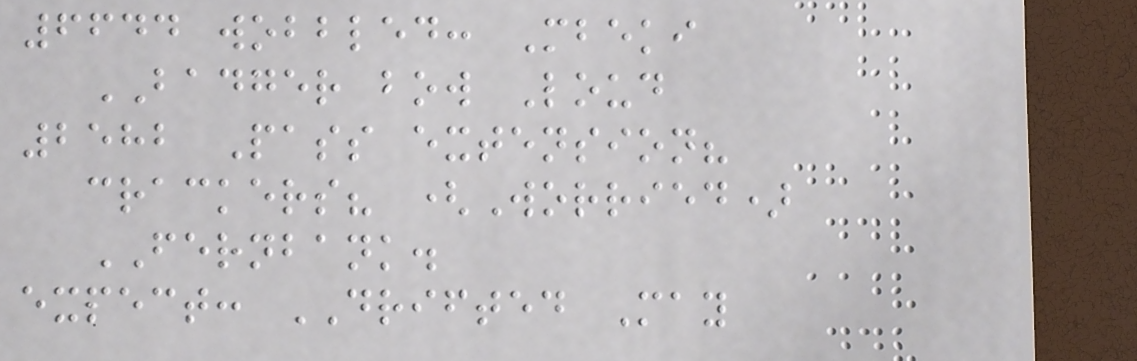6644 wobbled: Mbeki
BADGER bow Loud
2582 Pass extension?
crackers? (Worried)
FERNBANK.
expect: DRIFTED May
